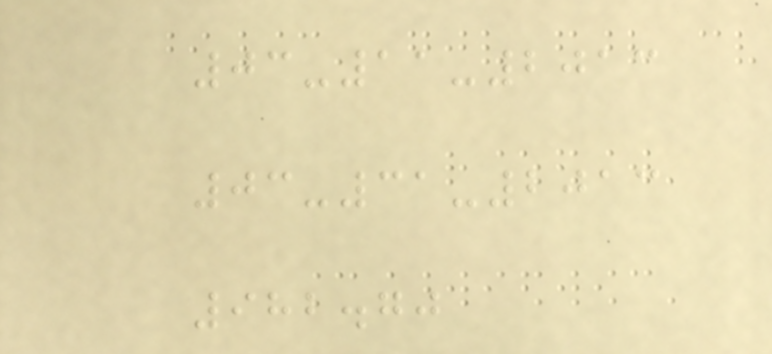03-11-2013
03-31-2013
982.70
